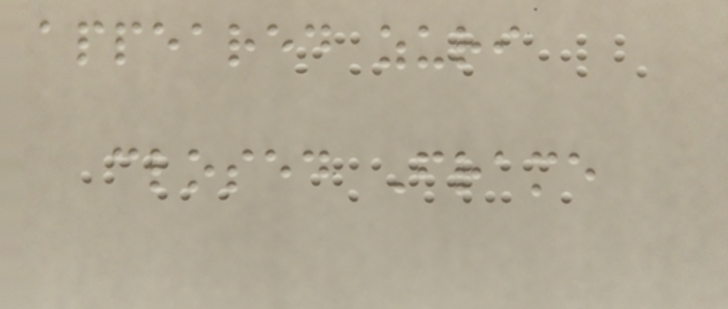appeared zuri
closed Frame
